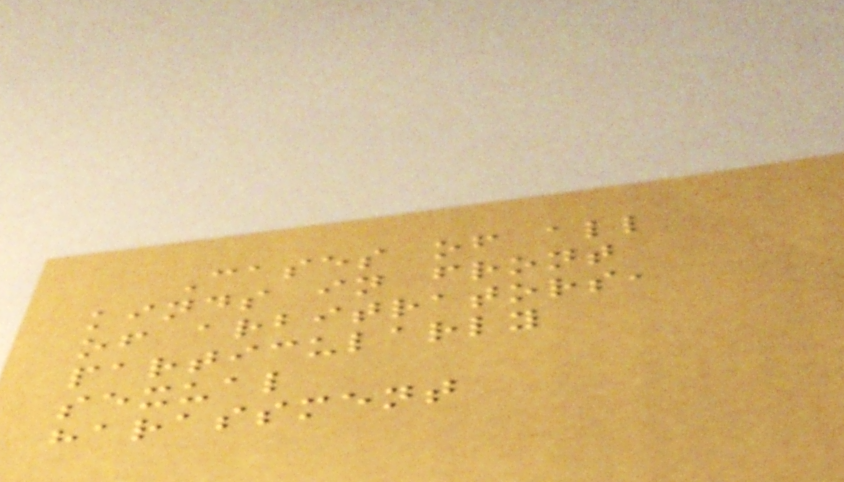Cases of all
kinds in front
of arbitrators,
particularly
sexual
harassment
